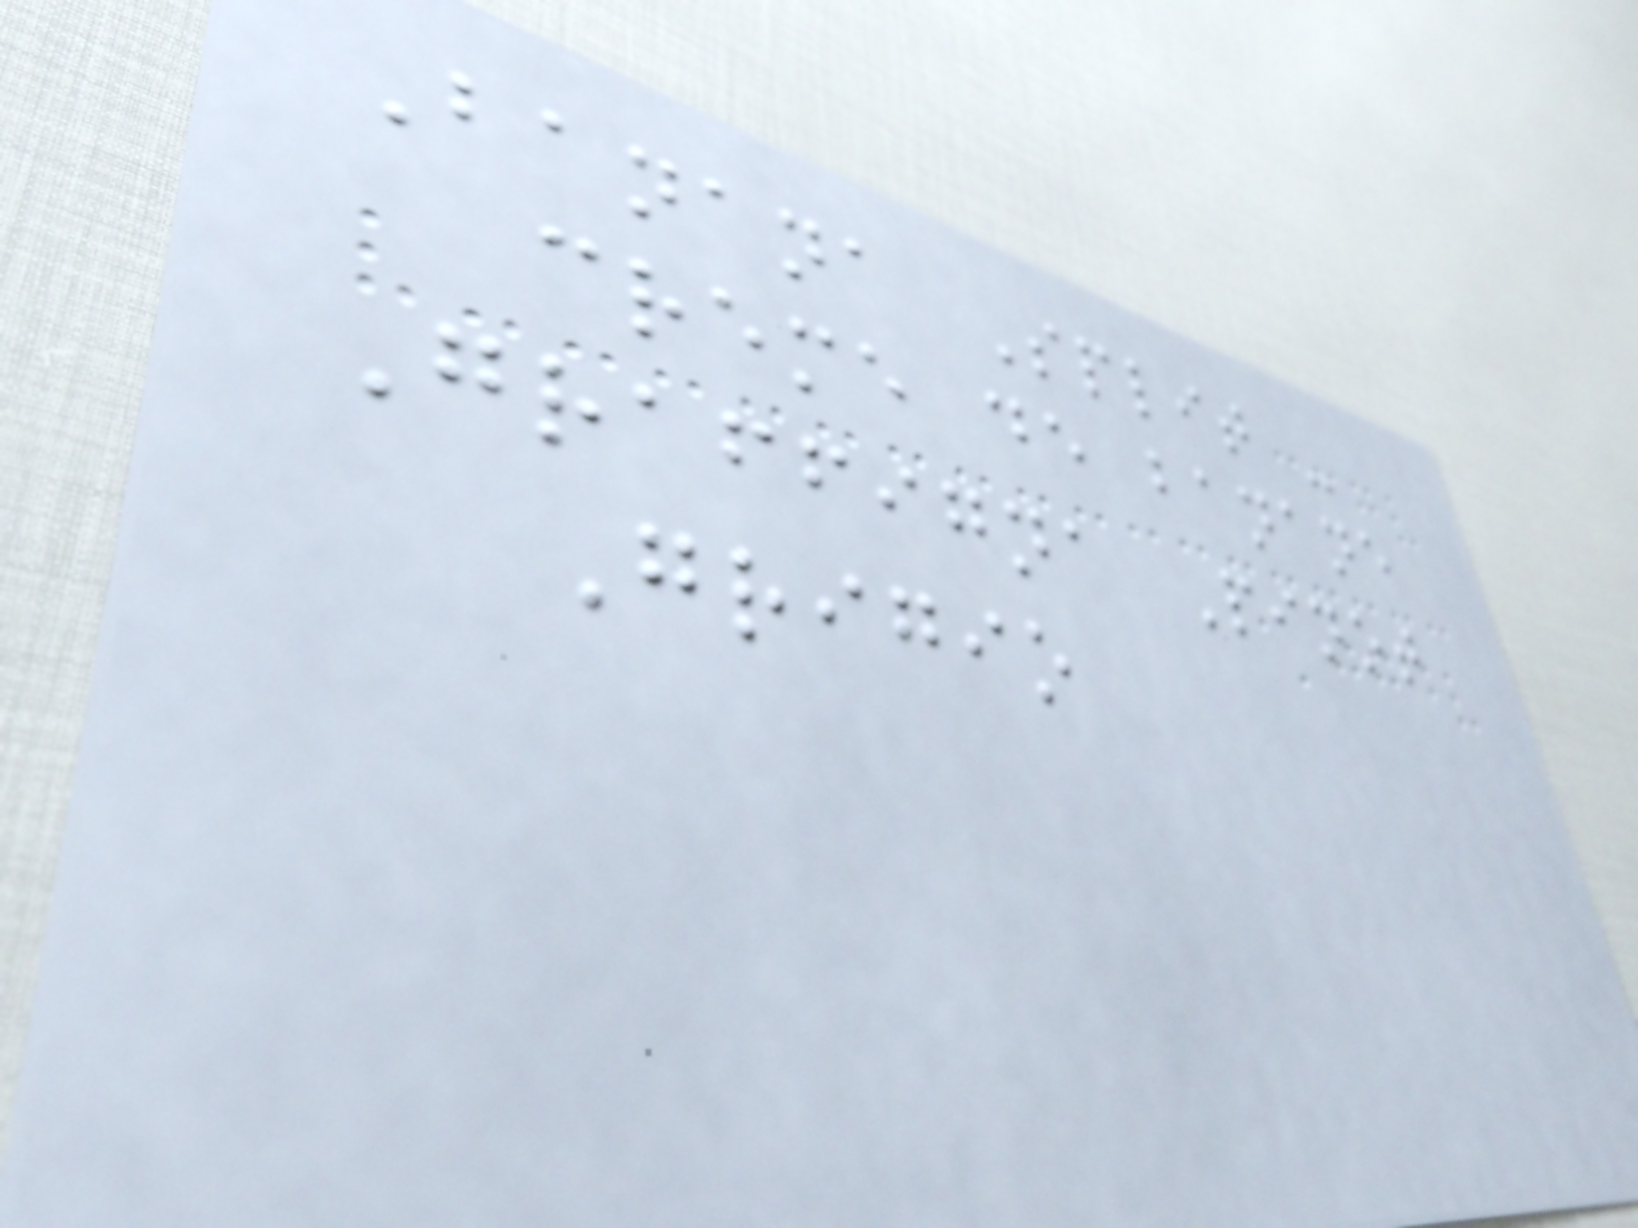Banana Split -
creme de banane
Graffigna Pinot
Grigio
